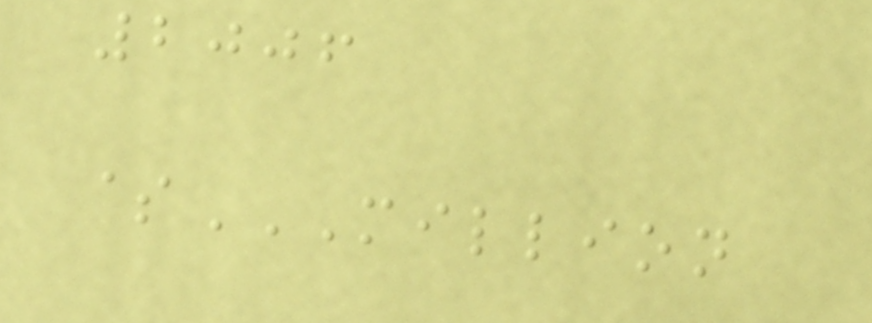2006
$MILLION
